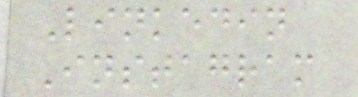Linkedin
Instagram
